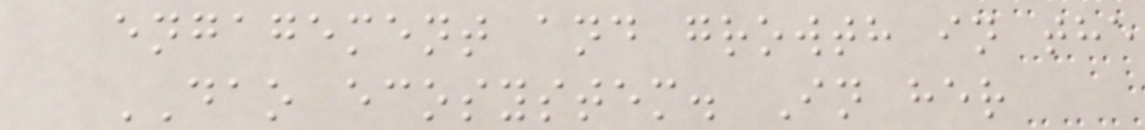engagement and growth in the
DAO ecosystem. In her
